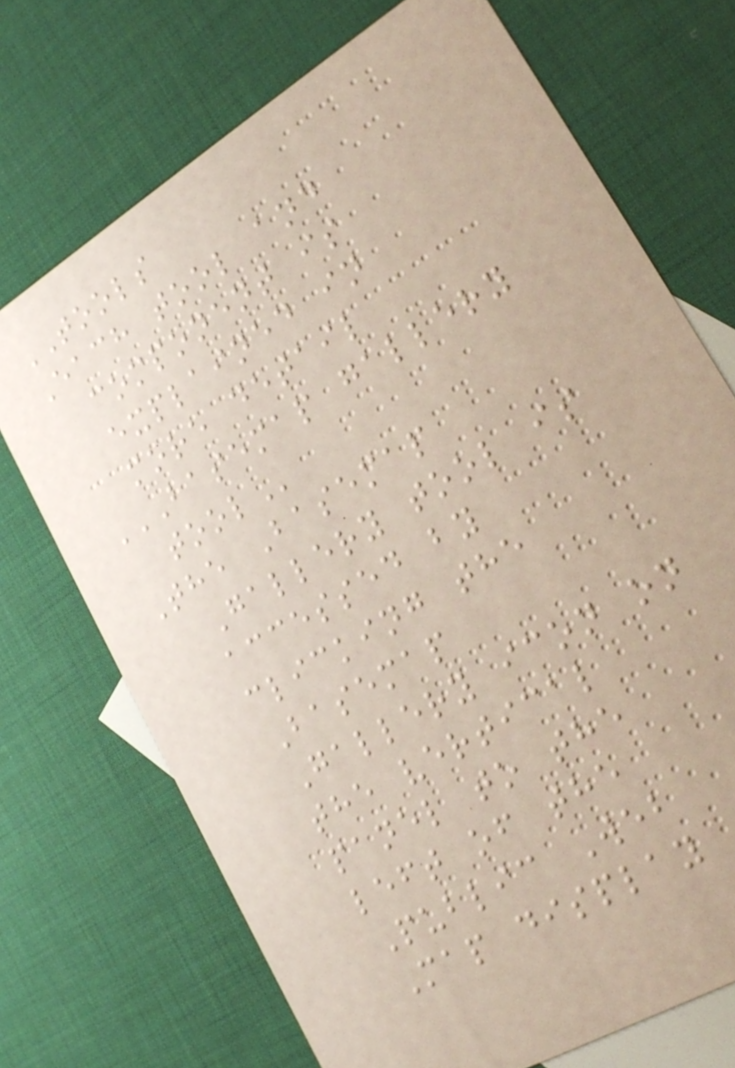TOOLS
Each tool and
component is
explained in
more detail
BASEMAP GALLERY
TOOL
The Basemap
Gallery tool is
accessed by
clicking the
Basemap
Gallery icon on
the vertical
panel to the
left of the
Public Web
Map display
